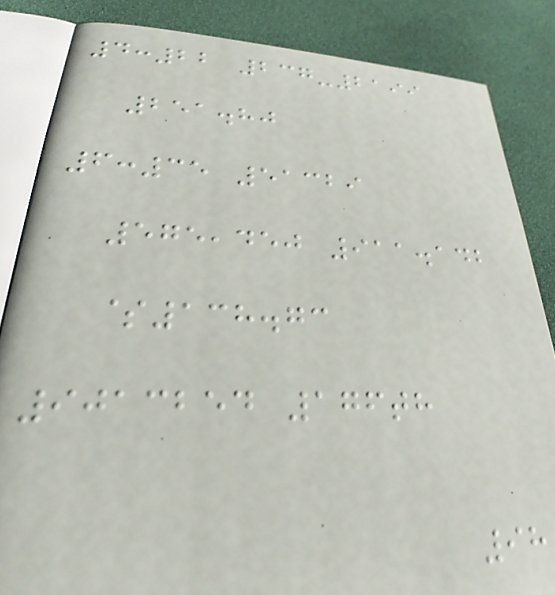4:22 237-2199
251.80
6:35 51329
575,450 911.142
$138.73
9013254 176th
98
